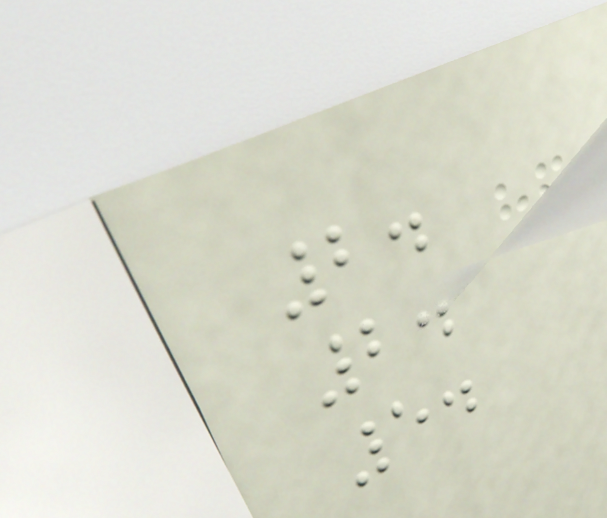2.
2.
5.
